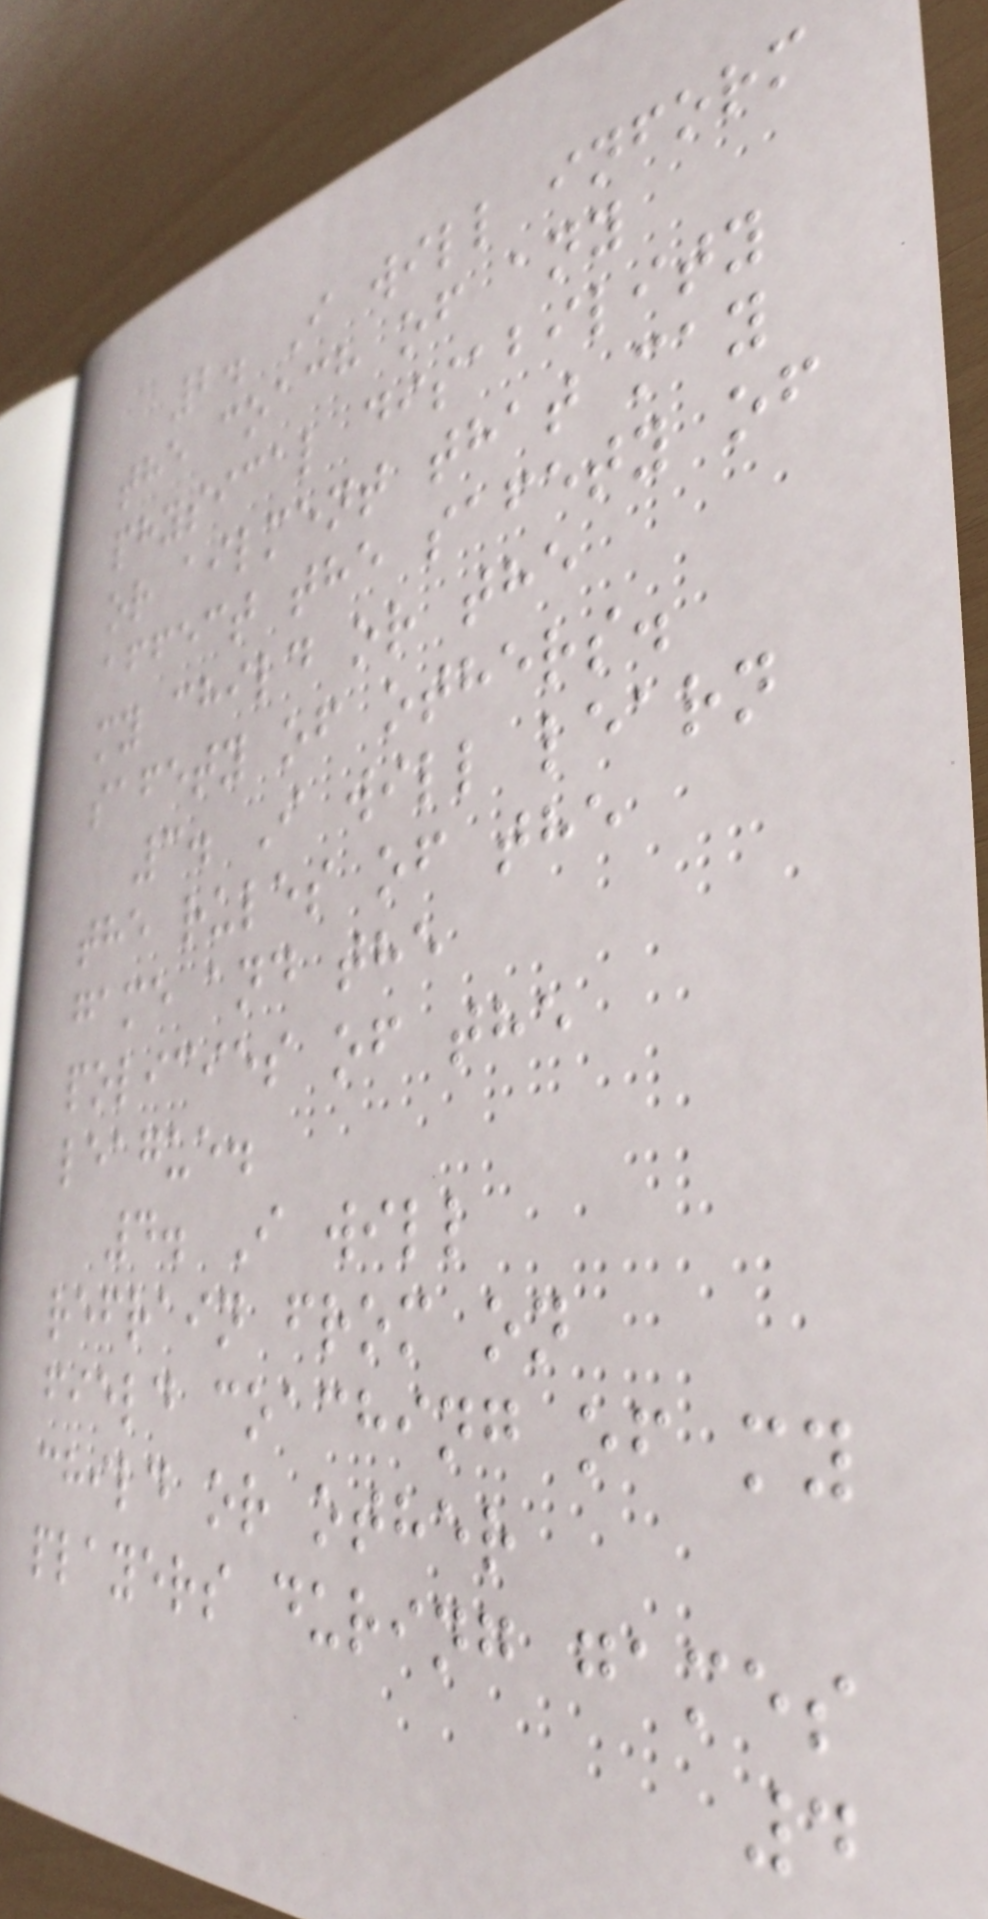2. I will inform
the coach of any
physical disability
or ailment that may
affect the safety of
my child or the
safety of others.
3. I will learn
the rules of the
game and the
policies of the
league.
4. I will
refrain from on
field coaching of my
child or other
players during games
4
